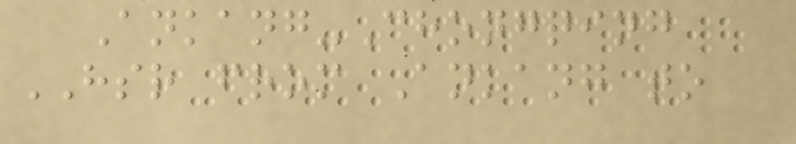Ankang-Chongqing
HSR from Ankang to
